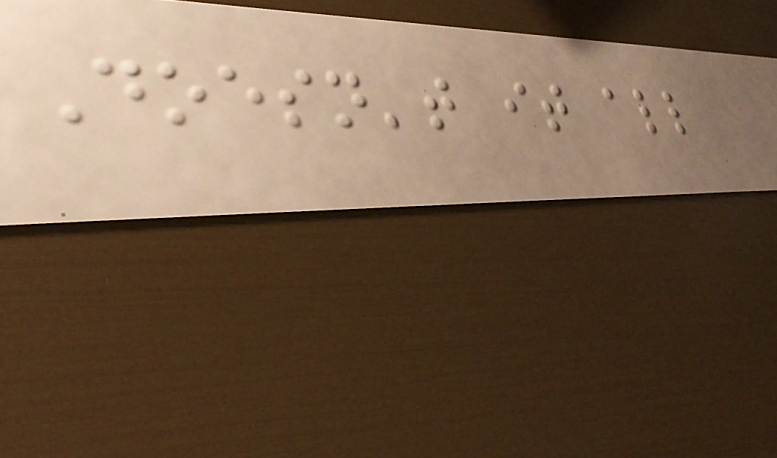Doesn't it all
